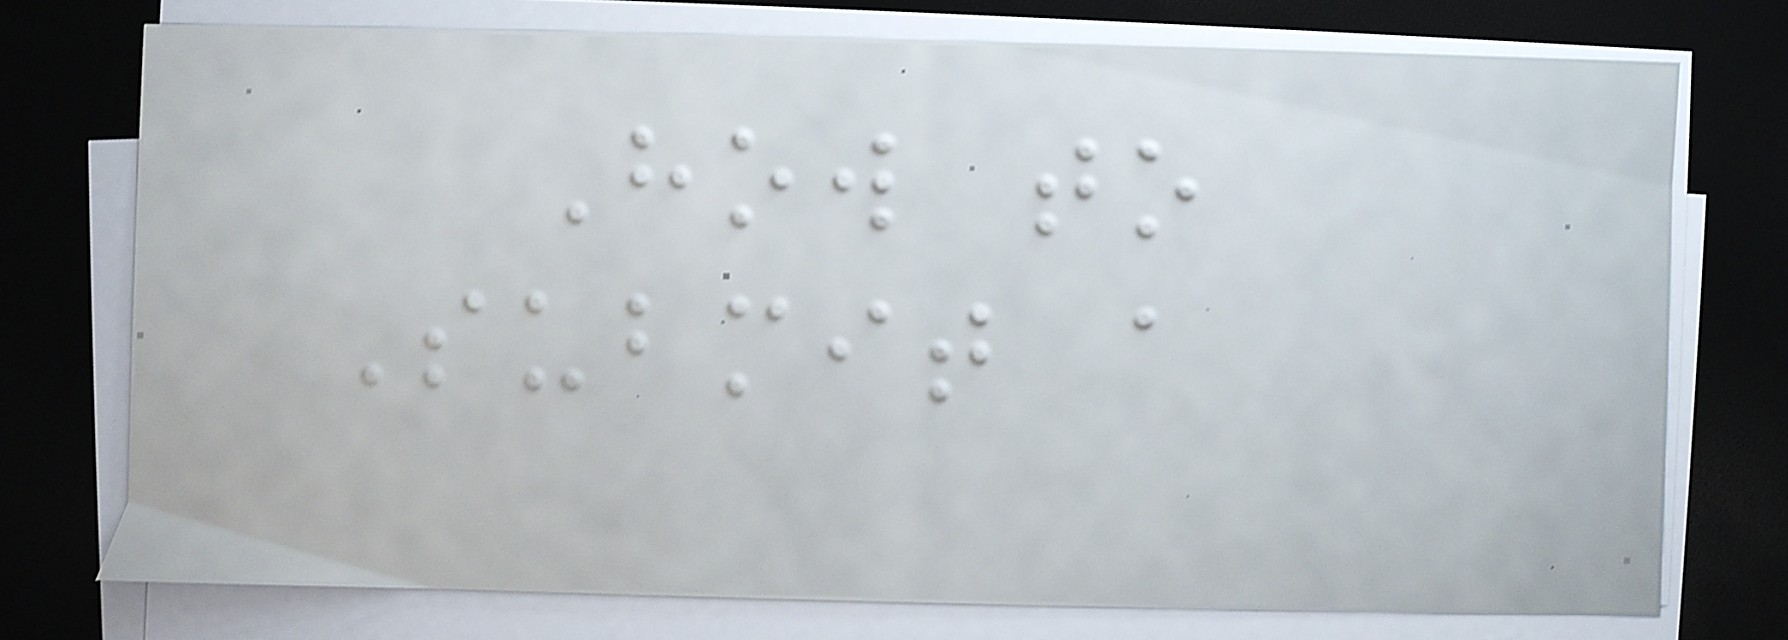How to
Submit a
